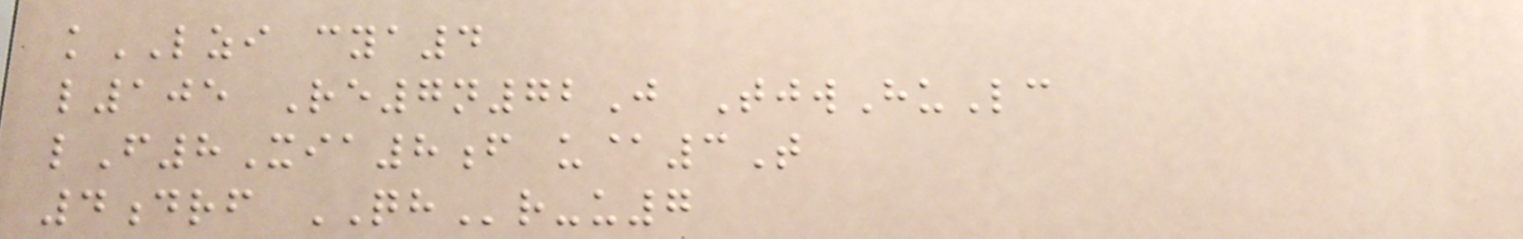kLZI cya4
l105 Re7n72J TjwHuLc
lF8Xia8f u@3T
4drf QHr-u7
